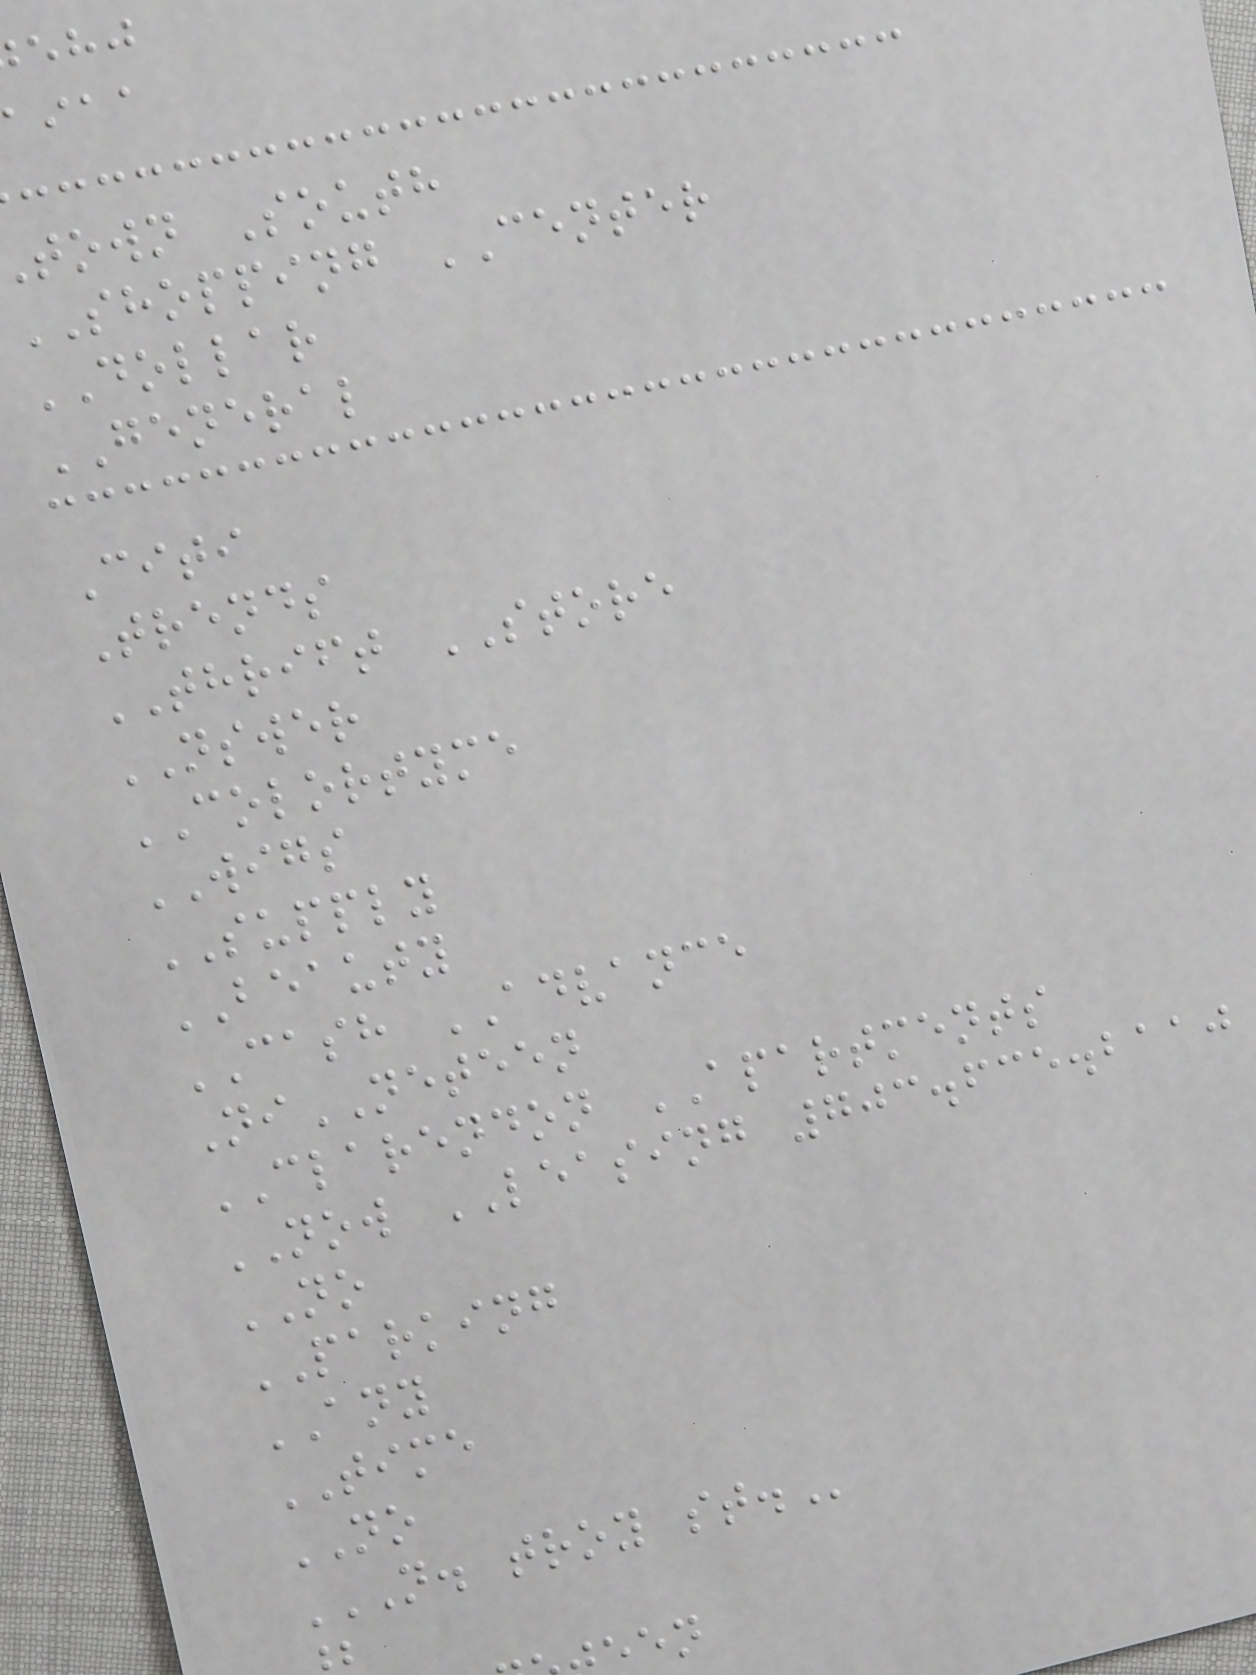aiaa
town South
SHOPPING CENTER
DOLLAR
GENERAL
Citi
Trends
THRIFT STORE
NSWER
COLORTYME
WIGS
SUPPLY
BEAUTY
CASH ADVANCE
NiNETEEN
CLARENDON APARTMENTS
NOW LEASING 703.635.2110
NO
PARKING
ANY
TIME
NO
N. TROY ST.
